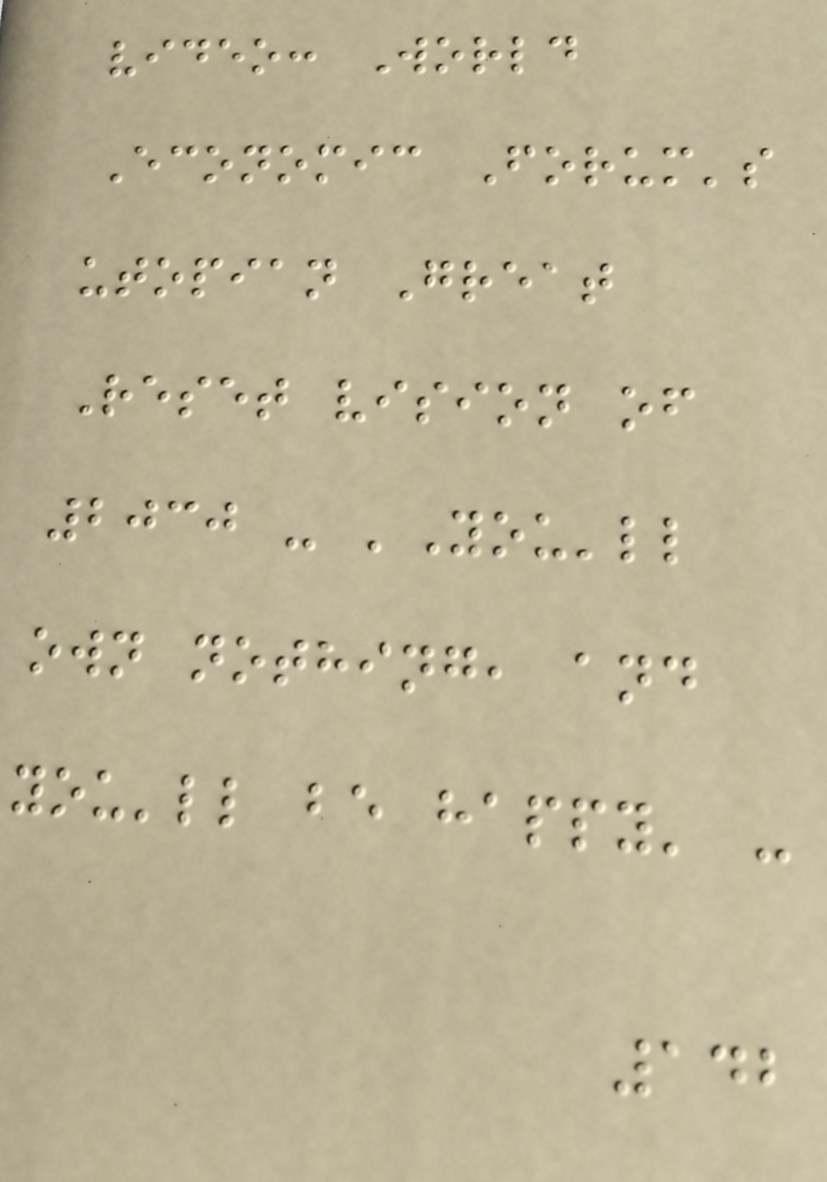video: World
Economic Forum's
utopian Great
Reset vision of
2030 - 'You'll
own nothing, and
you'll be happy' -
142
